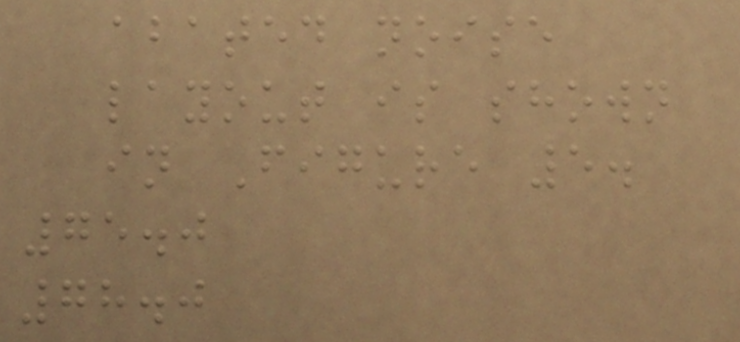abated noise
layout is shown
in Figure 5.
75.0
78.0
